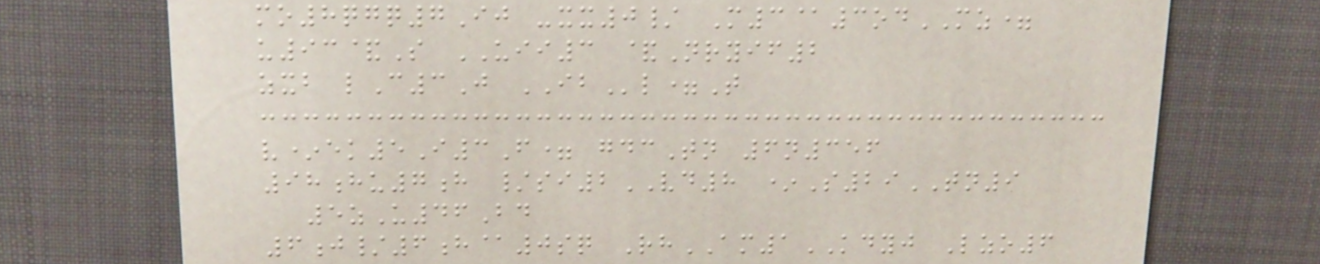mo8qgq7Ij -xx0/ M3@3odMZ=
u93&S UII3 &Nryif2
zxb lC3J IBl=T
v*ek5I3F= gdcTn 6n356
98hu7h /si2VD8 *S29TN9
5zU46Bd
6j/6h@0sq RhAM1KDYJ Lzo6
